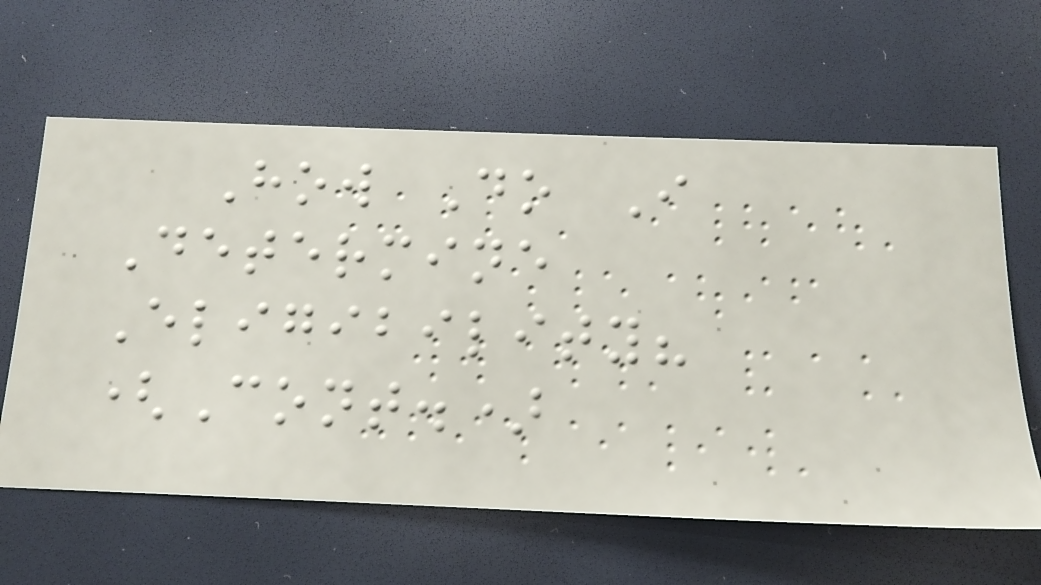How Do I
Determine
Eligibility?
(Cont.)
